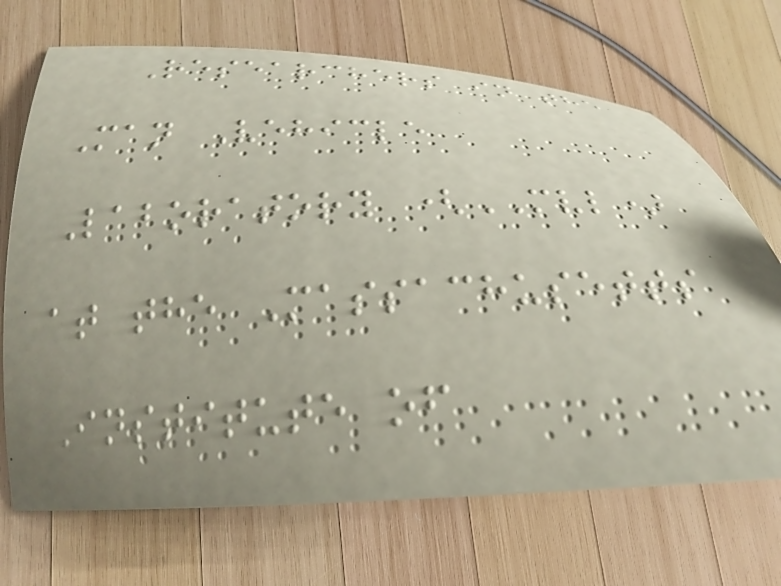Researchers in the
Man Vehicle
Laboratory (MVL)
at the Massachusetts
Institute of
